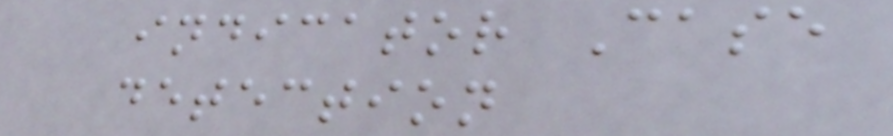indicator Case
detection
